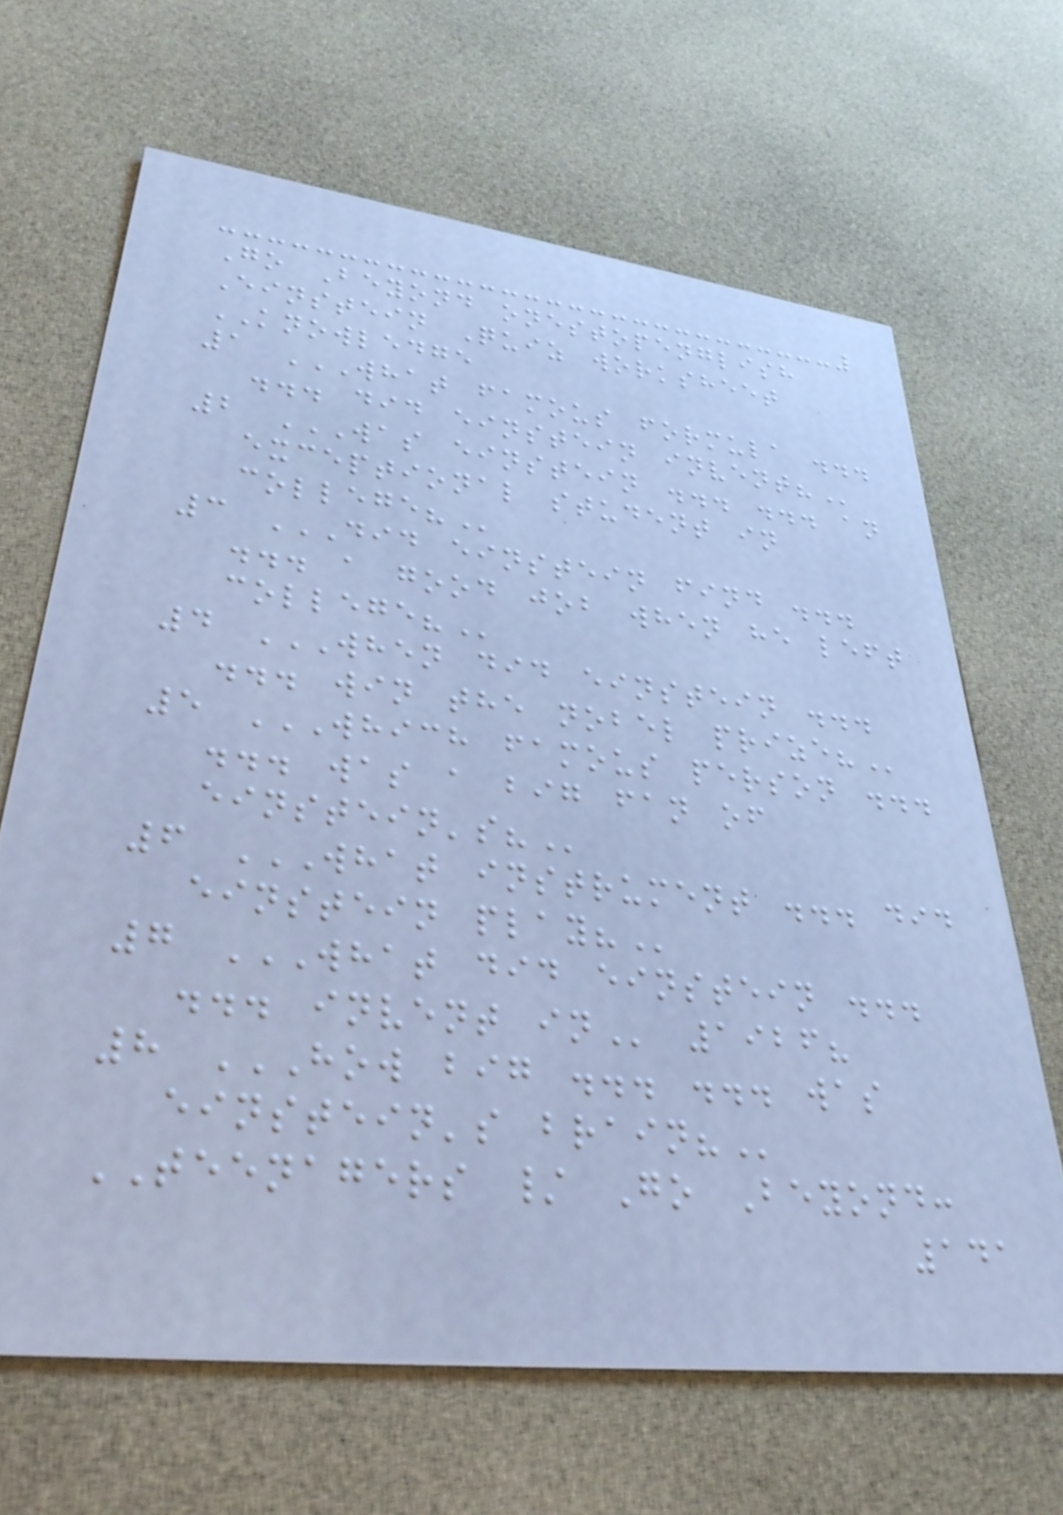Go Beyond onestopenglish
Einstein Quiz worksheet
KNOWLEDGE
1 WHAT FAMOUS FORMULA ...
... DID EINSTEIN INVENT?
2 WAS EINSTEIN ... ... AN
EXCEPTIONAL STUDENT IN
COLLEGE?
3 DID EINSTEIN FIND ...
... A GOOD JOB WHEN HE LEFT
COLLEGE?
4 WHEN DID EINSTEIN ...
... WIN THE NOBEL PRIZE?
5 WHICH FAMOUS PERSON ...
... WAS A BIG FAN OF
EINSTEIN'S?
6 WHAT INSTRUMENT ... DID
EINSTEIN PLAY?
7 WHAT DID EINSTEIN ...
... INVENT IN 1926?
8 HOW BIG ... ... WAS
EINSTEIN'S BRAIN?
TEENAGERS / Go Beyond:
141
